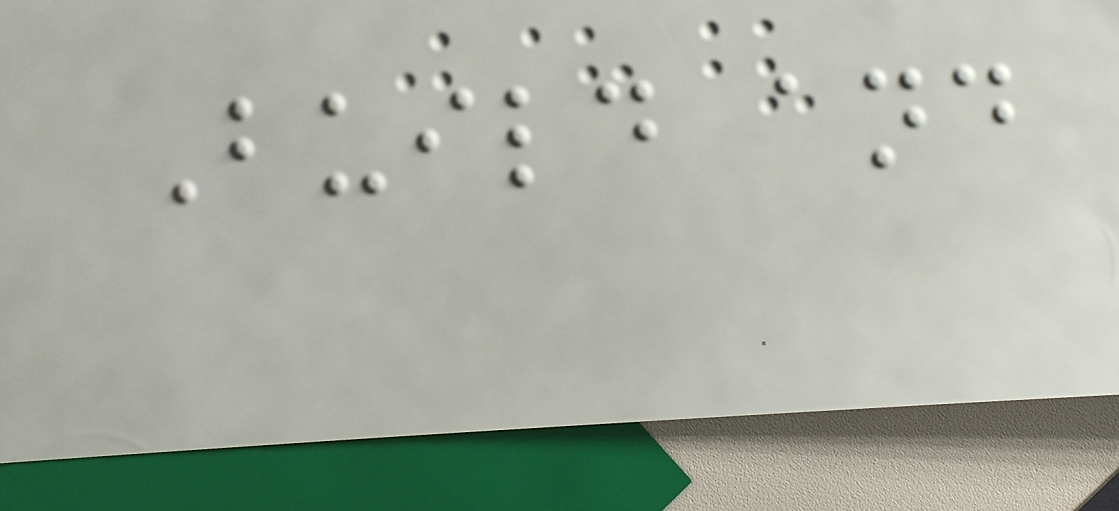Build and
